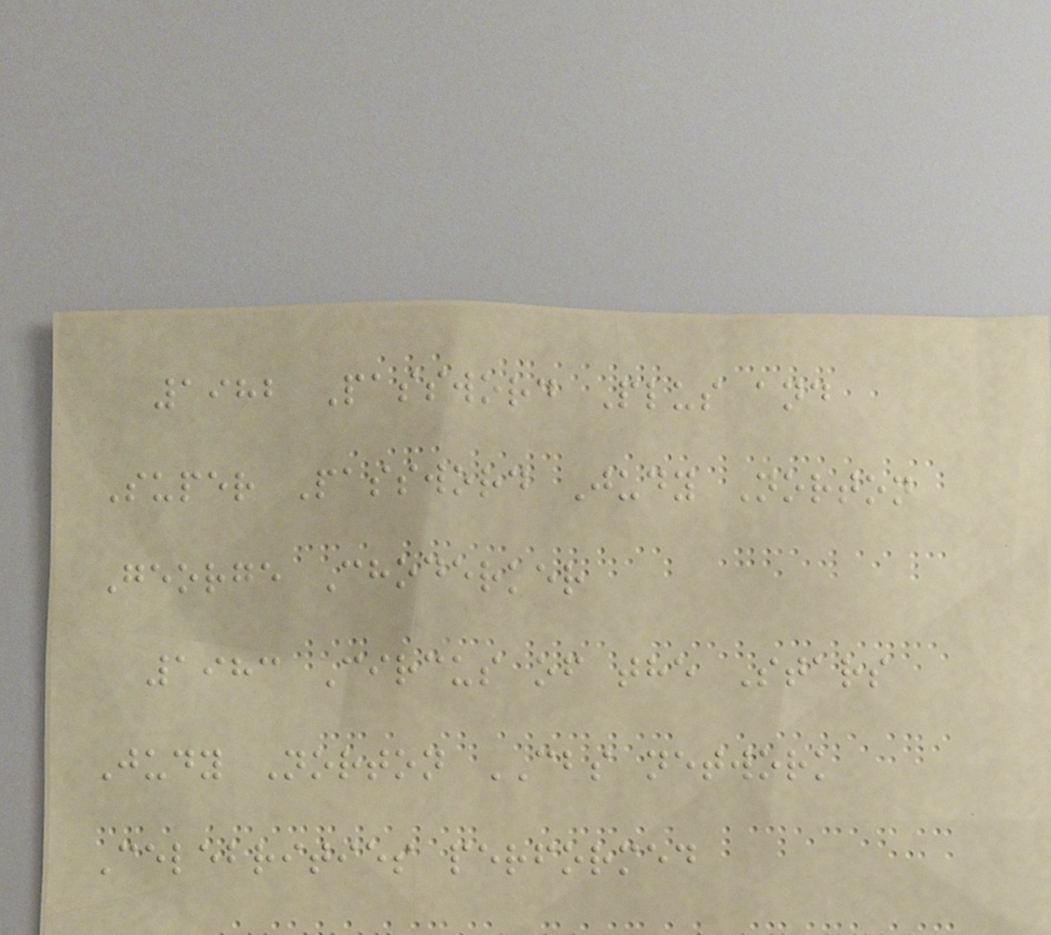1982 Password Plus and
Super Password Judy Norton
George Choderker
1983 Circus of the Stars
Judy Norton CBS network
Celebrities performed
